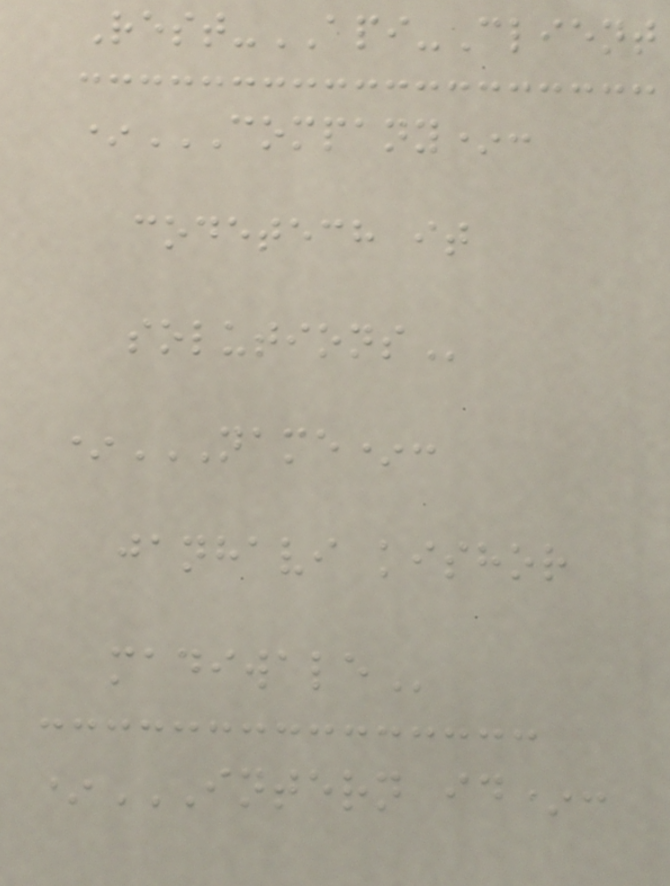Rest-API-Client
*COMPANY*:
CODETECH IT
SOLUTIONS
*NAME*:
JANHAVI KISHOR
MADIWALE
*INTERN ID*:
